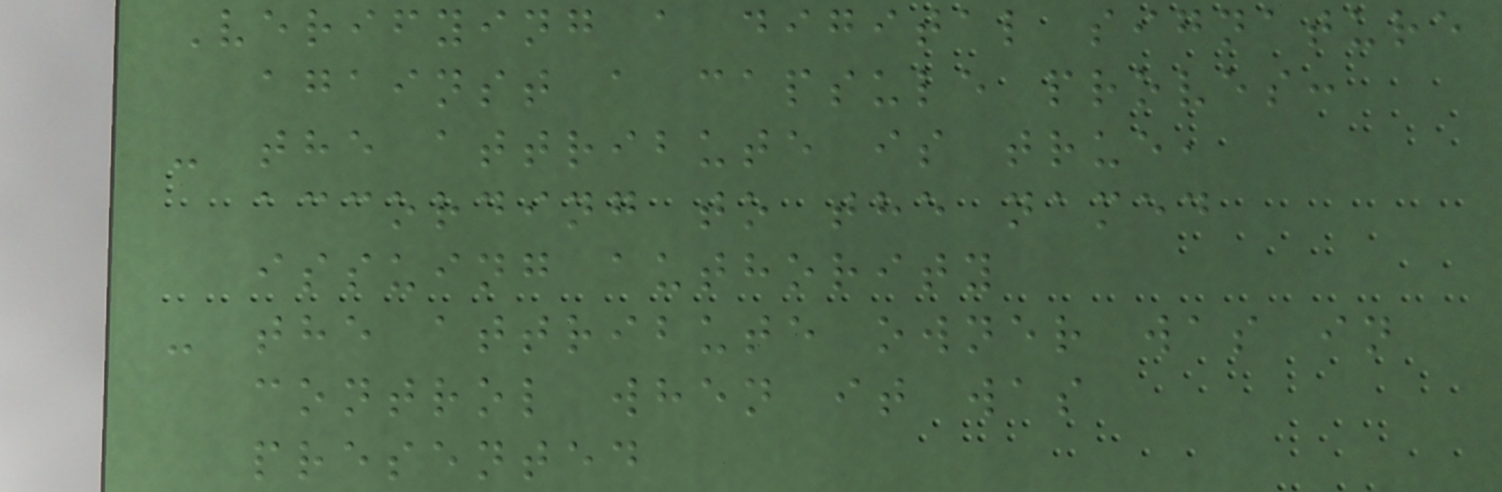Verifying a digital signature
against a capsule proves:
- the attribute is true,
according to the named
issuing authority
- the attribute owner was in
control when it was
presented
